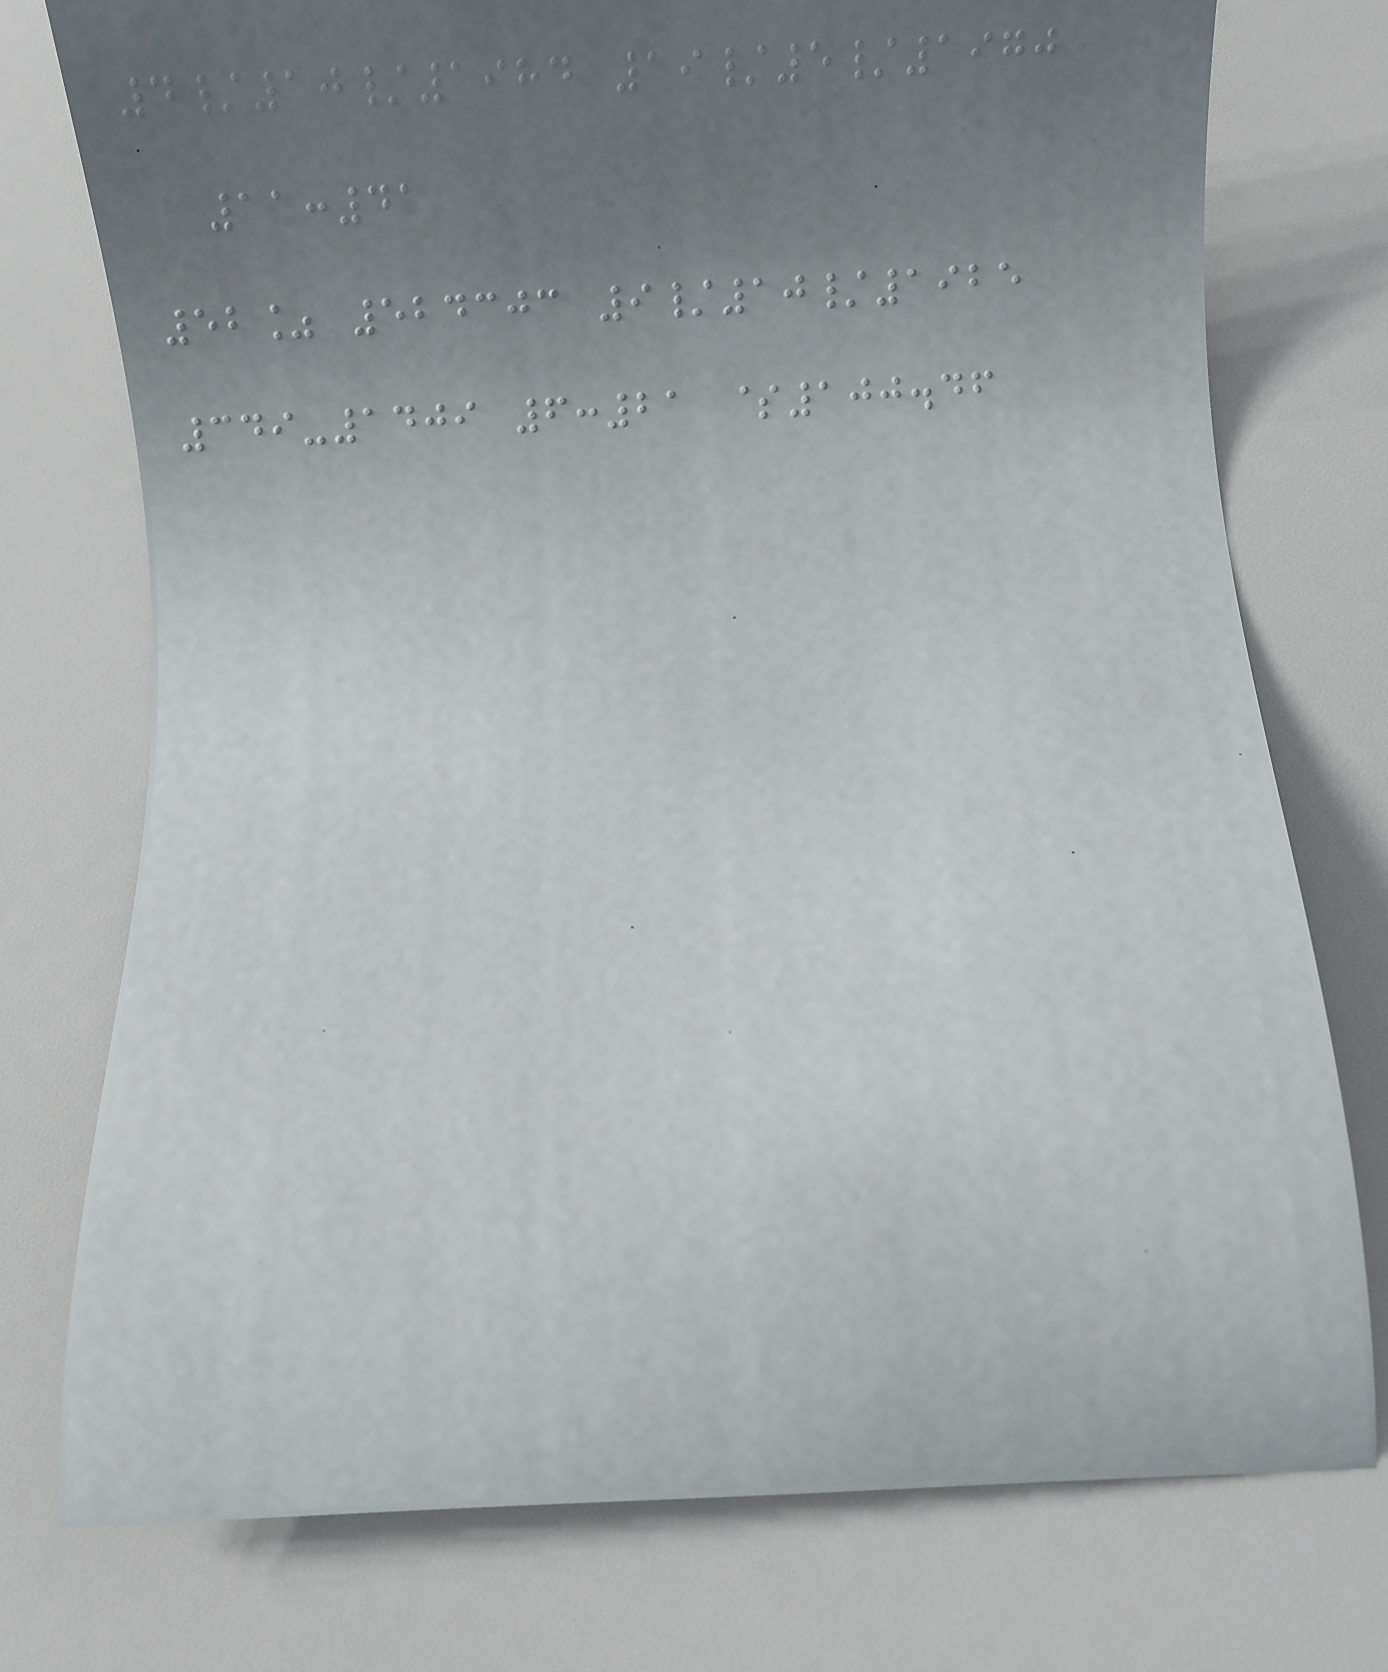4/10/1984 19/5/1970
11:41
52% 524303 9/10/1925
349-1409 6:21 $100.46
